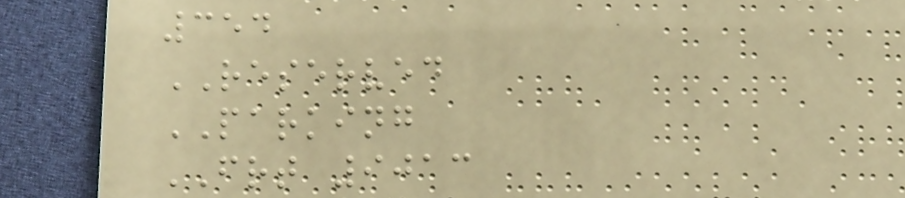354
RESERVED
PARKING
FRT 9013
